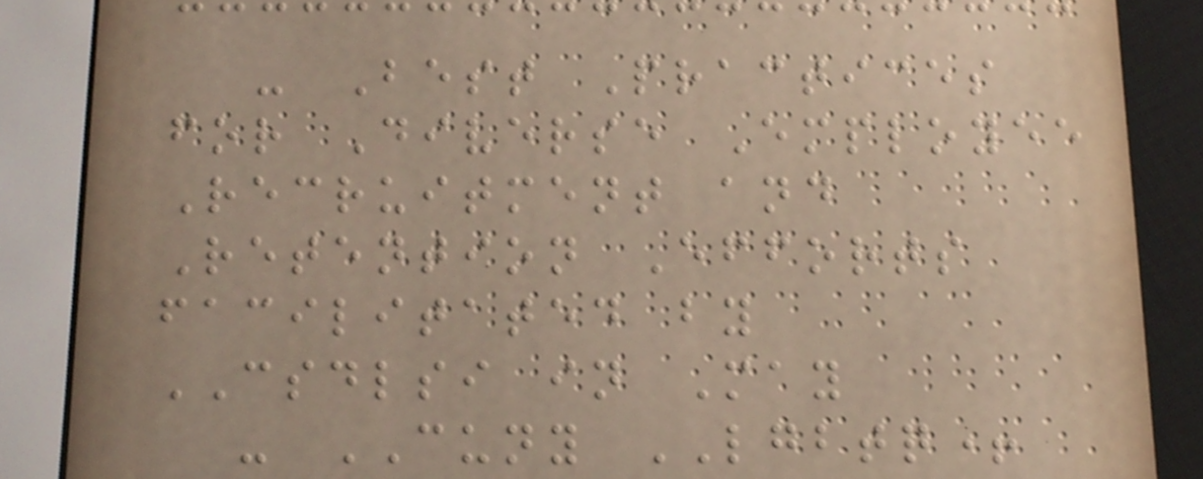- Best Practices
for Diverse Employee
Recruitment and
Retention Efforts
facilitated by
CSDLSI in May
- CUNY LGBTQ+
